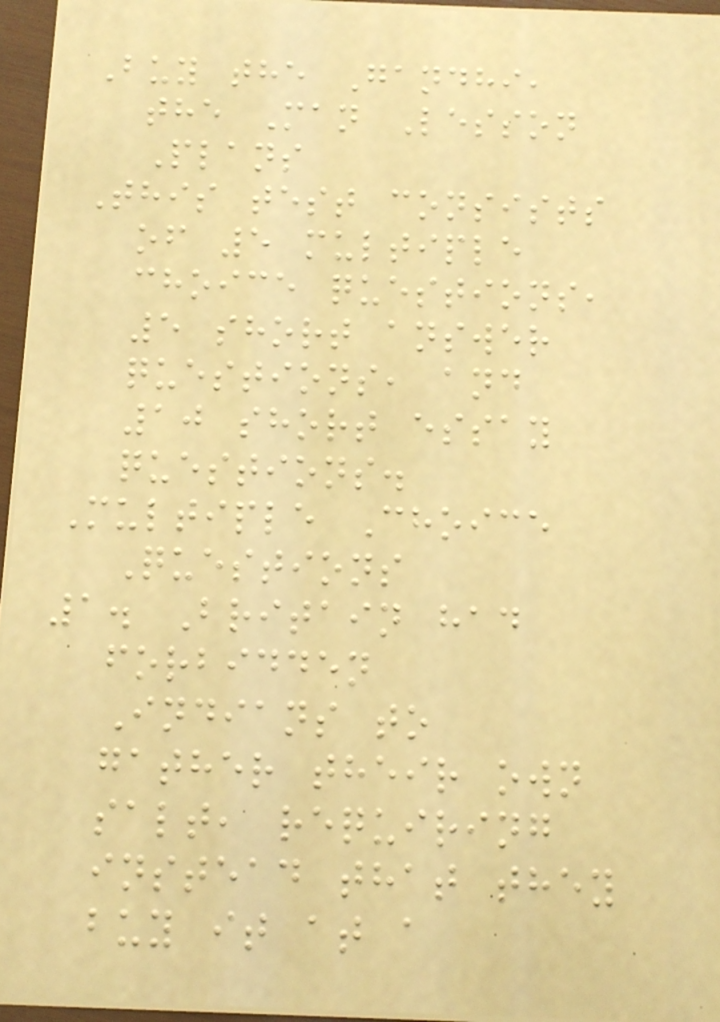Buy the Gandhi,
the Man Lesson
Plans
This test consists
of 5 multiple
choice questions,
5 short answer
questions, and
10 short essay
questions.
Multiple Choice
Questions
1. Britain had
forbidden
Indians to
gather their own
salt, requiring
instead that they
buy it at a
